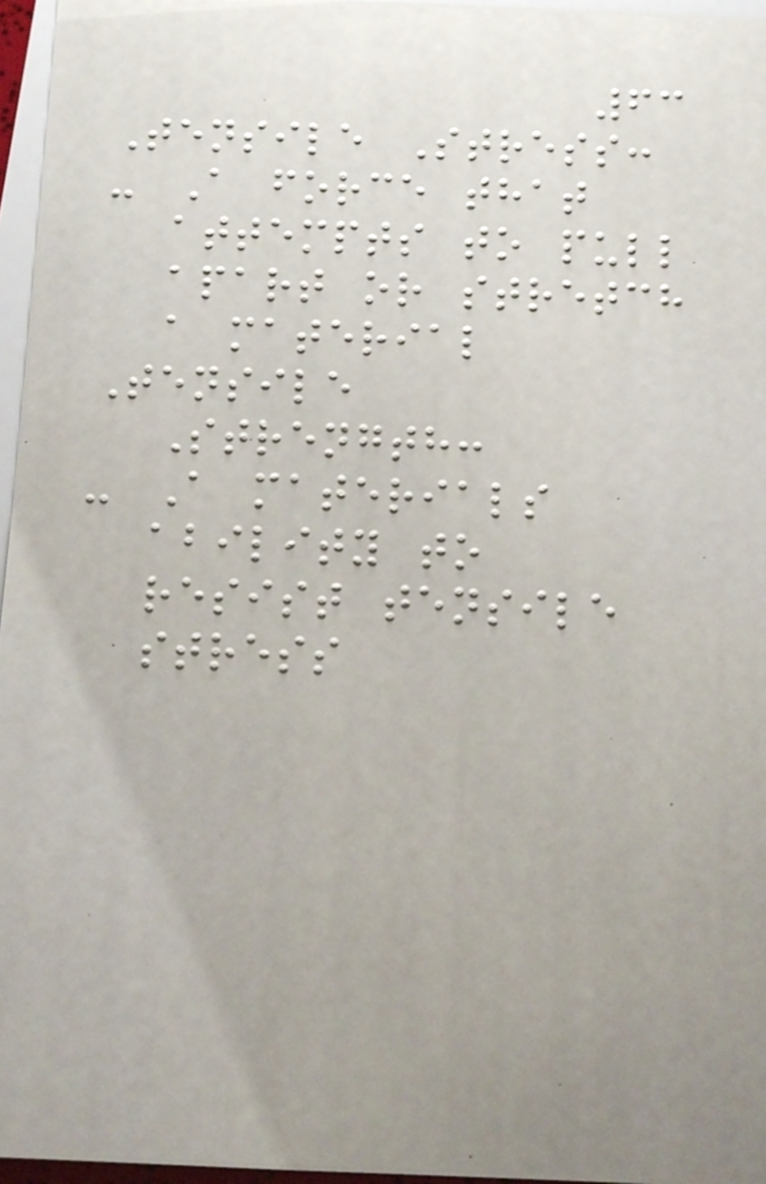63
Tensile Stress:
- A force that
attempts to pull
apart or stretch
a material
Tensile
Strength:
- A materials
ability to
resist tensile
stress
